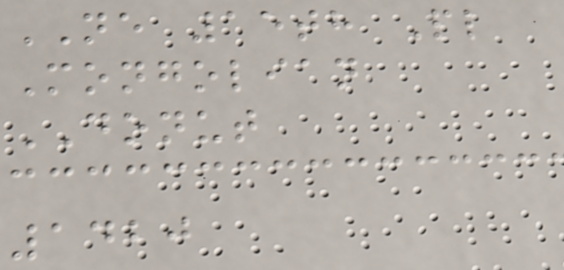NE 15th Pl
Mongolian
DONUT
1420
